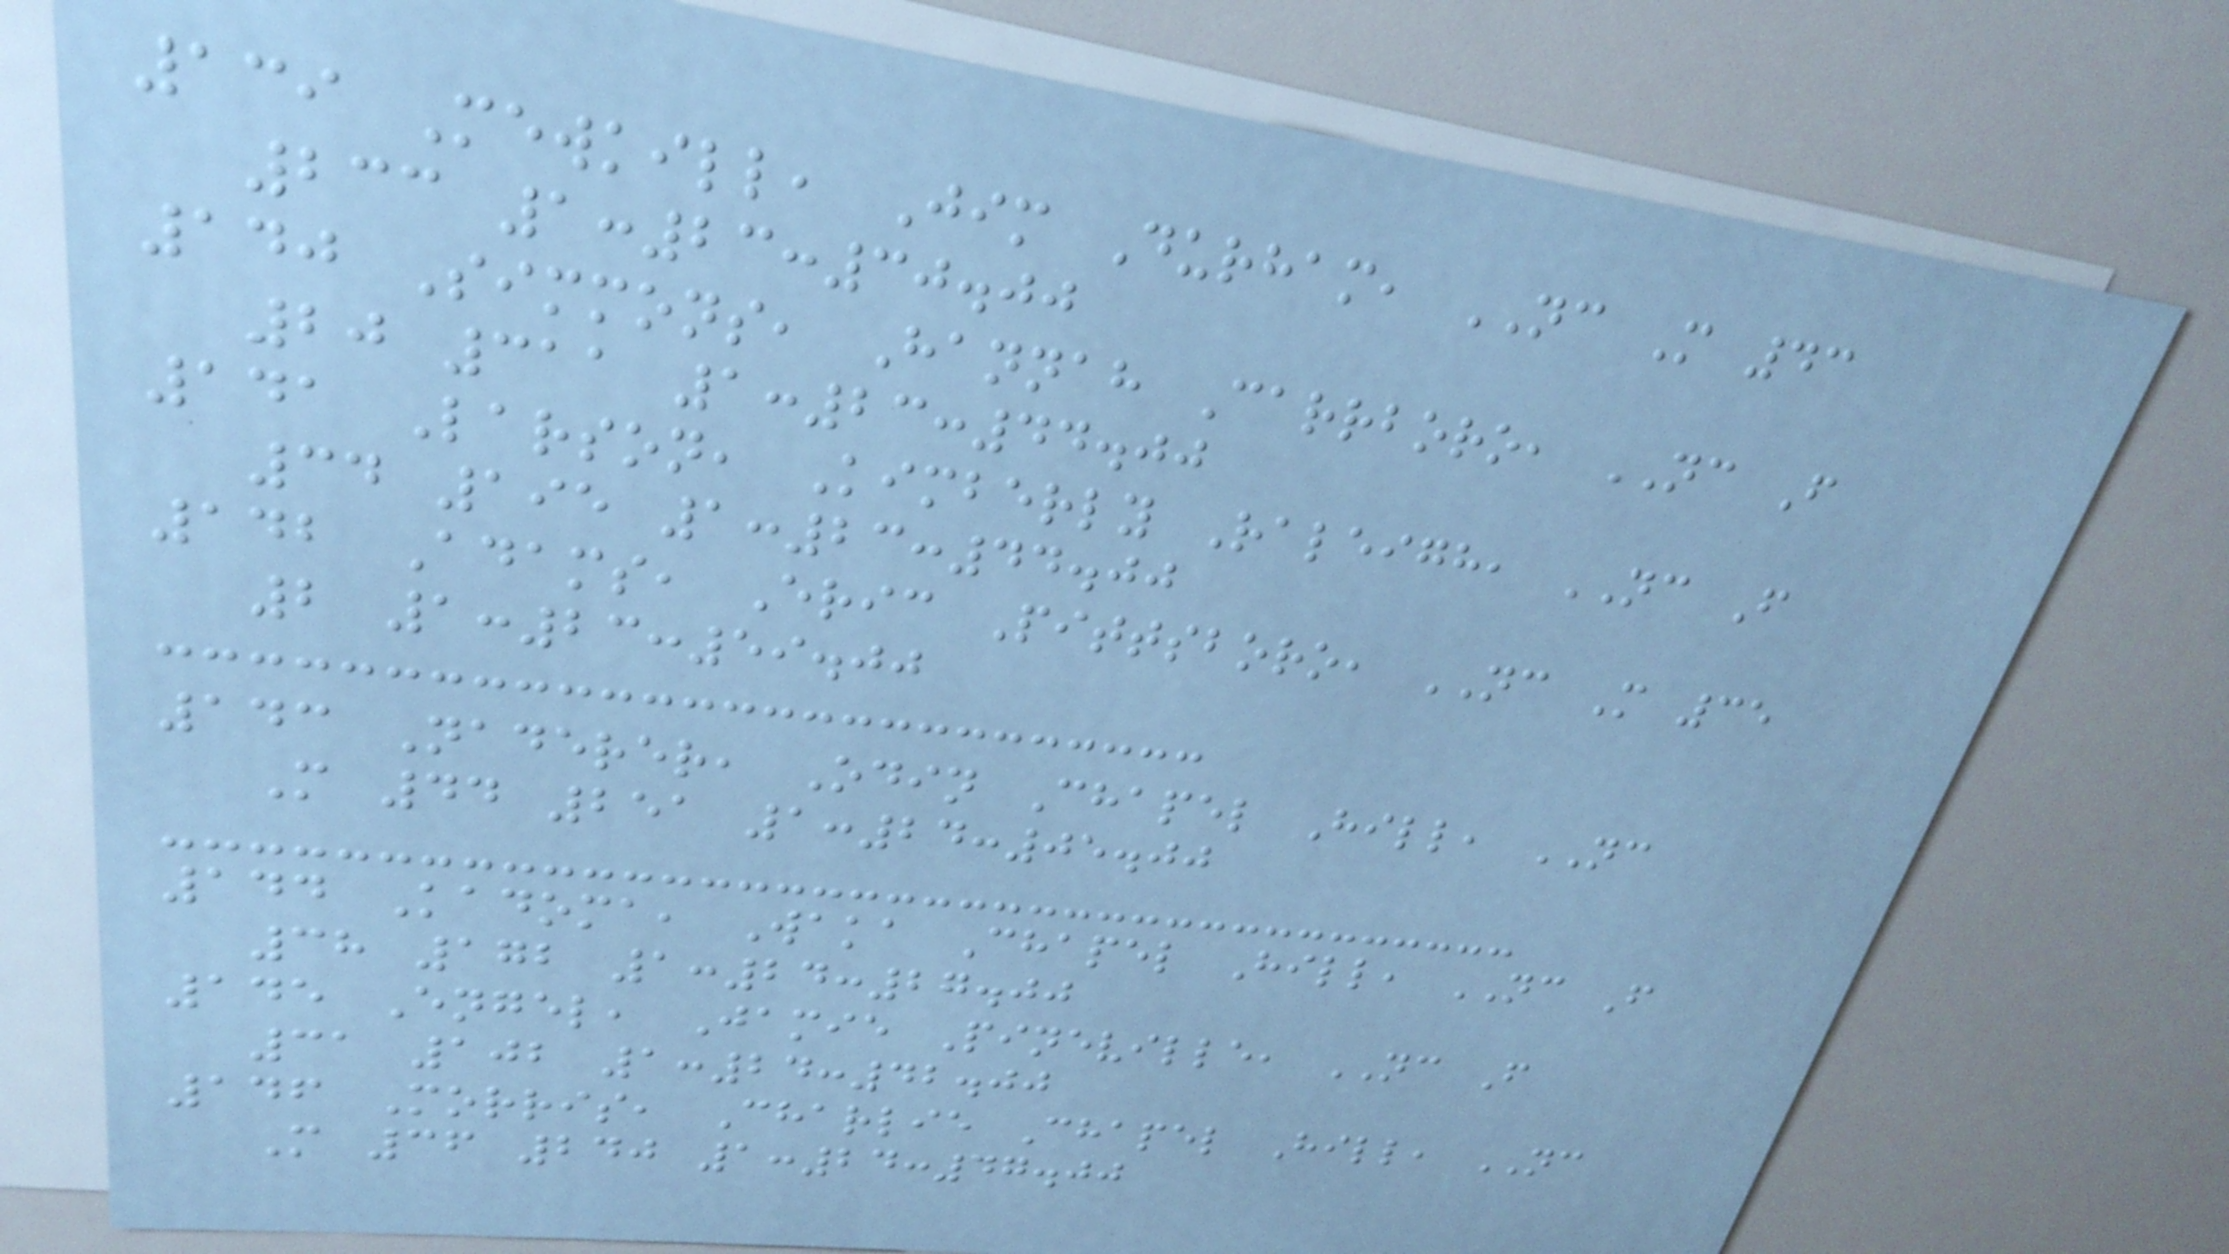139 Mewkill, Jim Durham, NC M 43
233 1:23:30.00
140 Simmons, Hannah Carrboro, NC F
20 311 1:23:44.00
141 Larson, Kimberly Raleigh, NC F
34 195 1:23:44.00
142 Adams, Eric Pittsboro, NC M 35
2 1:23:59.00
143 Naderer, Odin Chapel Hill, NC
M 44 251 1:24:05.00
144 Kadoma, Waka Chapel Hill, NC F
38 172 1:24:27.00
145 Engel, Jamie Pineville, NC F
31 102 1:24:42.00
146 Morris, Charlie Chapel Hill, NC
M 36 240 1:24:47.00
